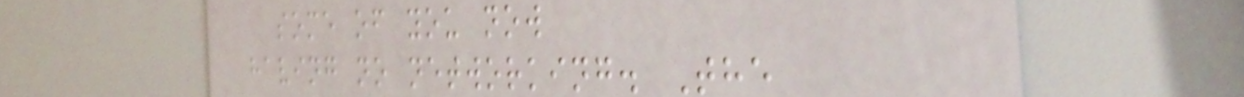some of you now
having no networking. The
